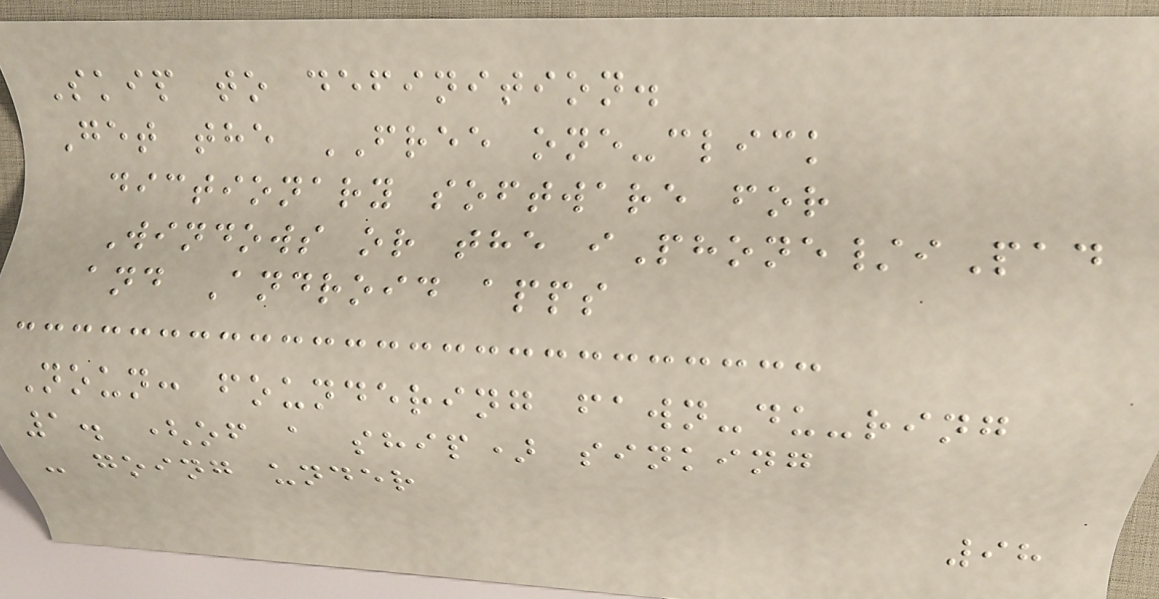Skip to definition.
Get the FREE one-click
dictionary software for
Windows or the iPhone/iPad
and Android apps
Noun: foundering fawn-du-ring
1. (of a ship) sinking
- going under
98
